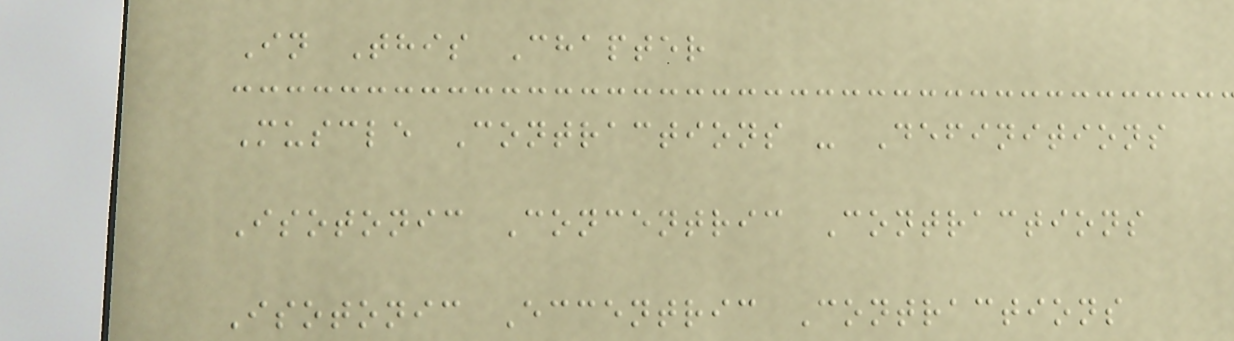In This Chapter
Muscle Contractions - Definitions
Isotonic Concentric Contractions
Isotonic Eccentric Contractions
